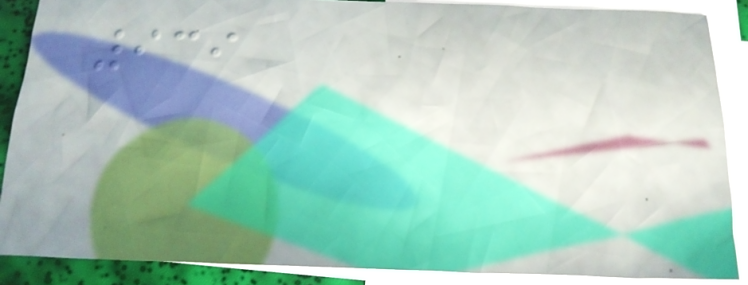939
